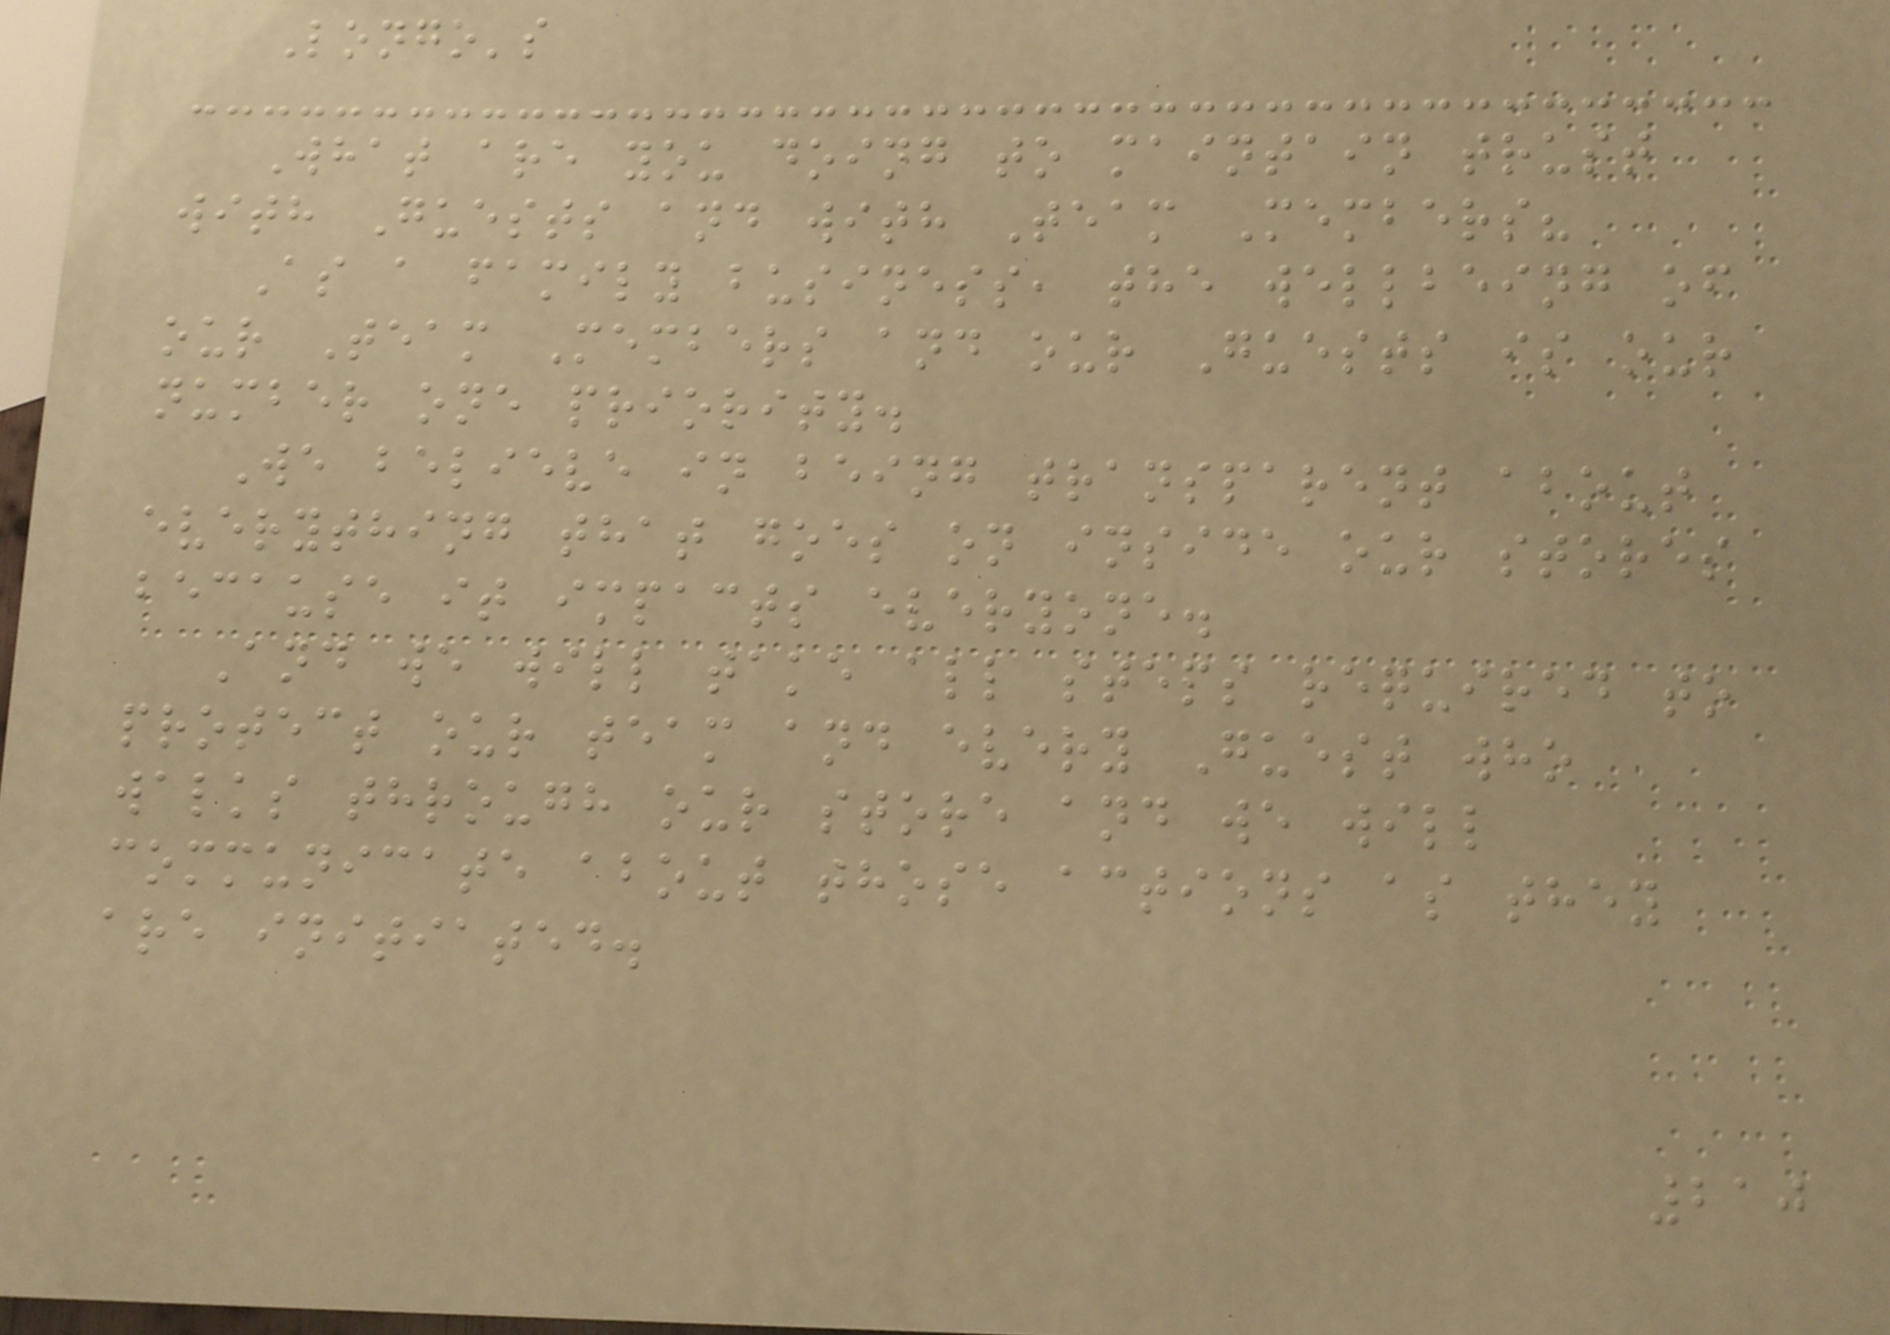Longo's
What are you doing to maintain trust
with Guests and with Team Members?
As a family business, the wellbeing of
our Team Members and our Guests is our
number one priority.
We believe in being transparent about
everything that goes on inside our stores
because it impacts everyone.
And we will take all steps required to
protect our team and every Guest who
walks through our store and we will
communicate about those actions as they
are initiated.
210
